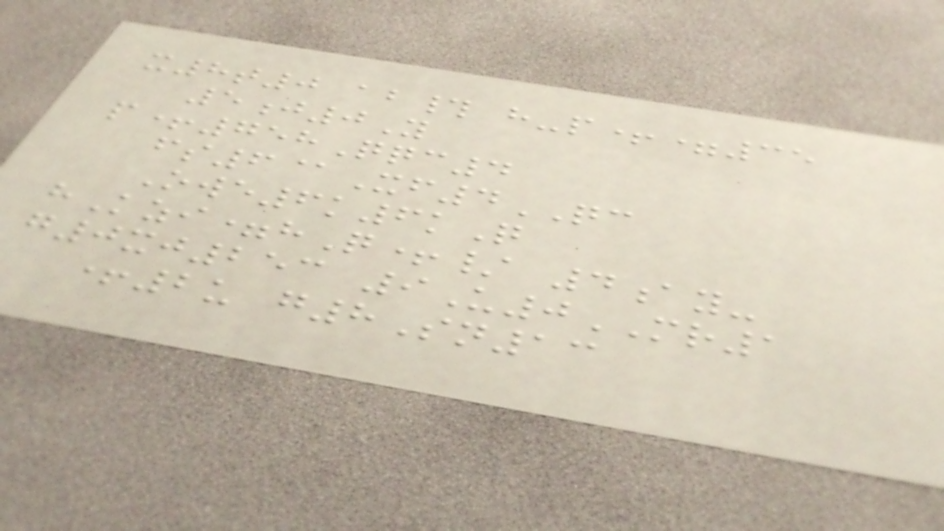x8t0 ab# h-p+=35
5j0Y
p+758Qqc4
fs6@Xf4QC
Owe6k6kQ
hKzi=hQ+/ 4ay-
g0xj253 9U0MR1
+2u g8Sn13
